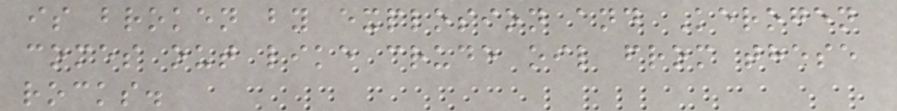is broken by explosion and Kerogen
comes out like crude oil from these
rocks.
